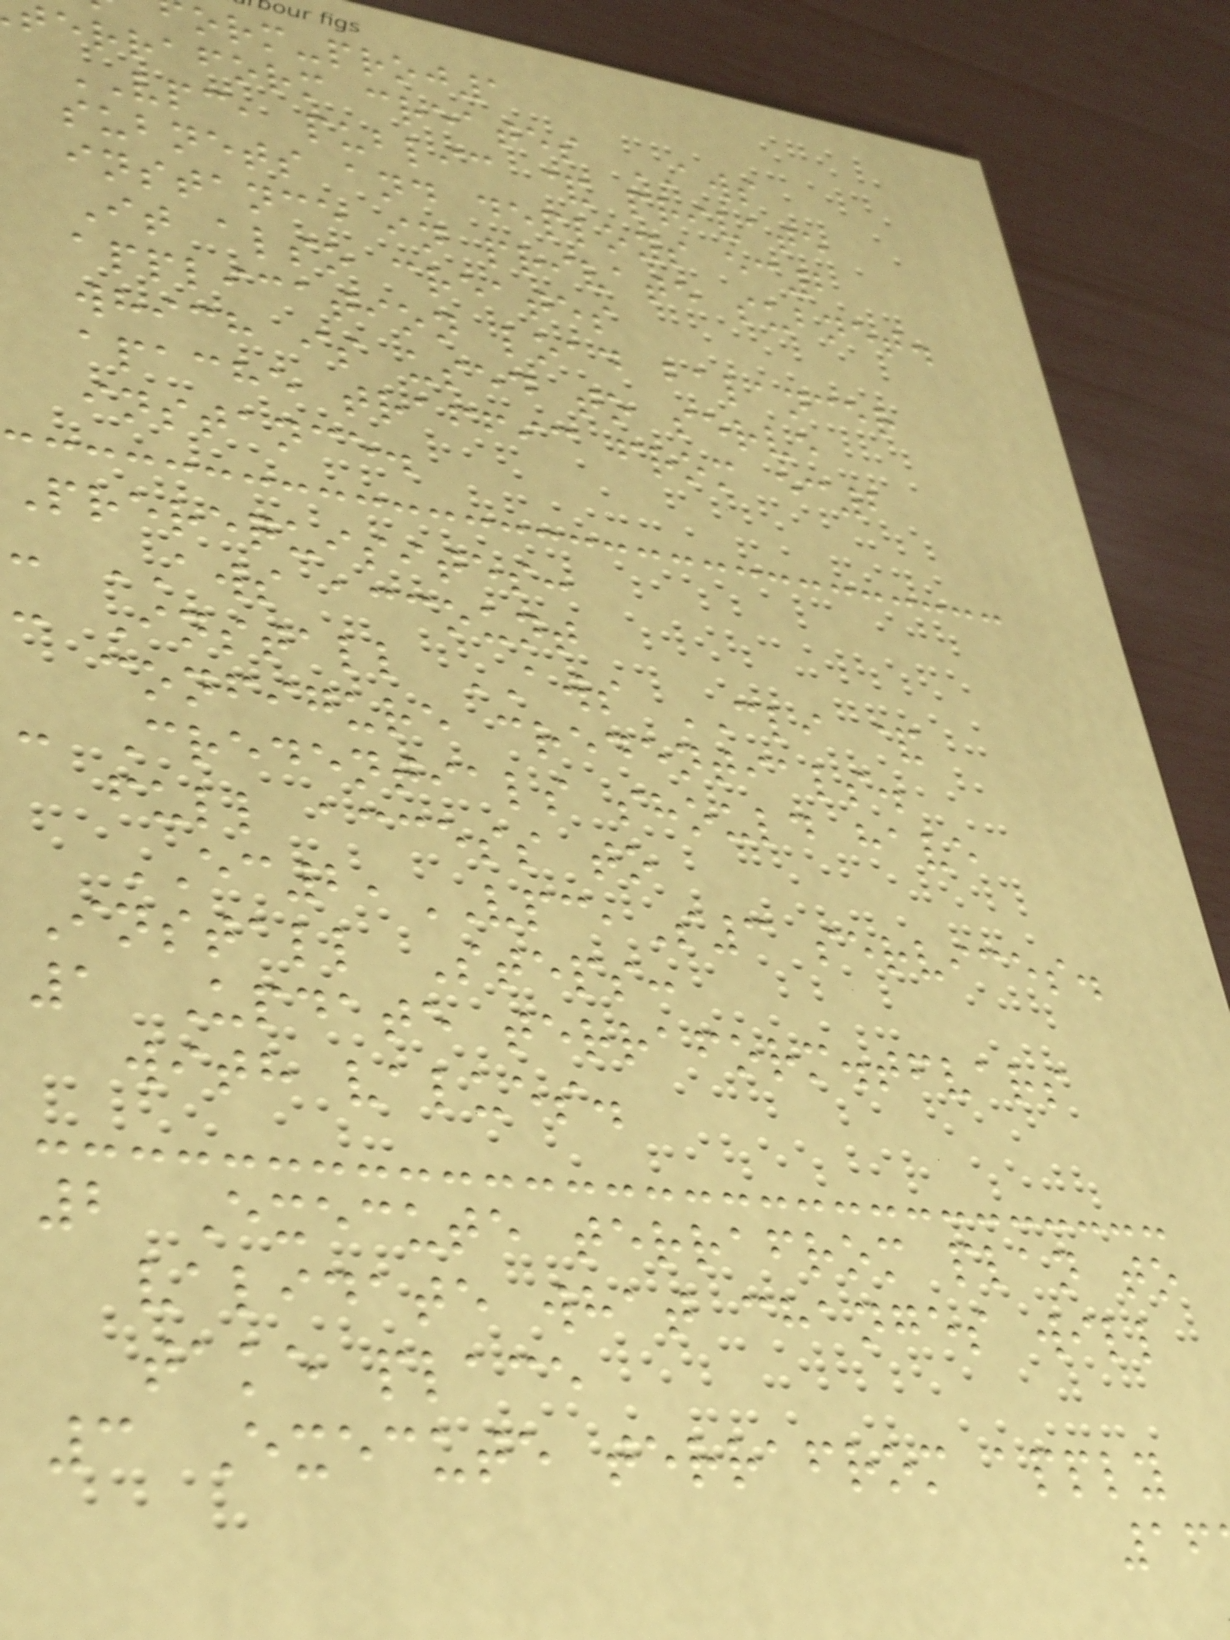orm-proj1
erraform creates AWS
VPC, public & private
subnets and deploys ec2
instance in private subnet.
It also creates
application load balancer
which is used to serve
apache traffic from ec2
instance.
Prerequisites:
- AWS account
- Install AWS CLI &
configure credentials.
- Credentials should have
full access to
EC2,VPC,S3 services.
Install Steps:
1 Update terraform.tfvars
with values.
2 Execute terrafrom plan to
validate what changes will
take place
3 Execute terrafrom apply
